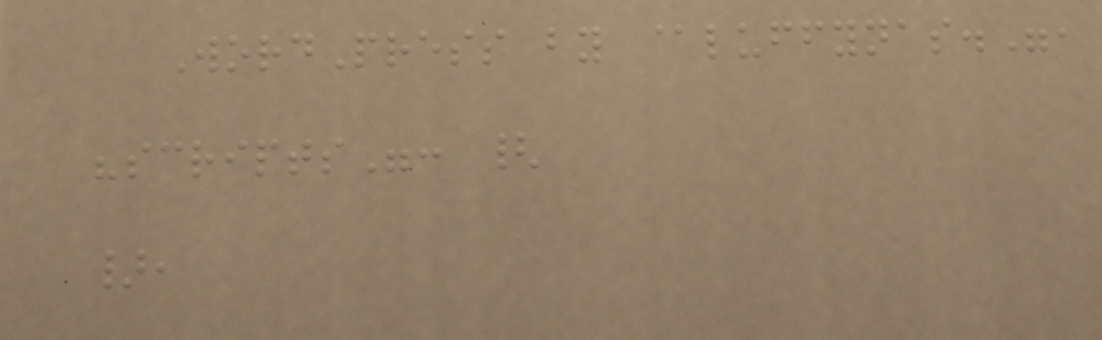WordPress by @luffynas.",
"scripts": {
},
